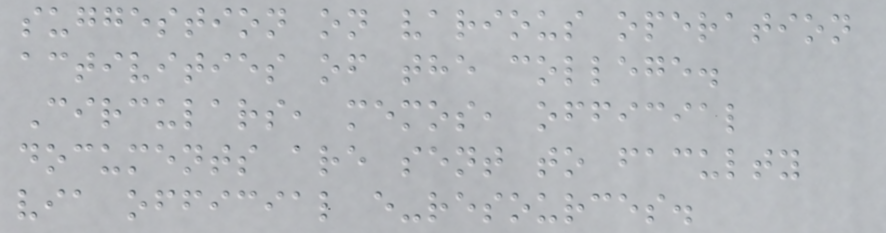suggestion on various operation
activities of the college.
Circulars, memos, official
documents are sent to faculty
via official e-resources.
